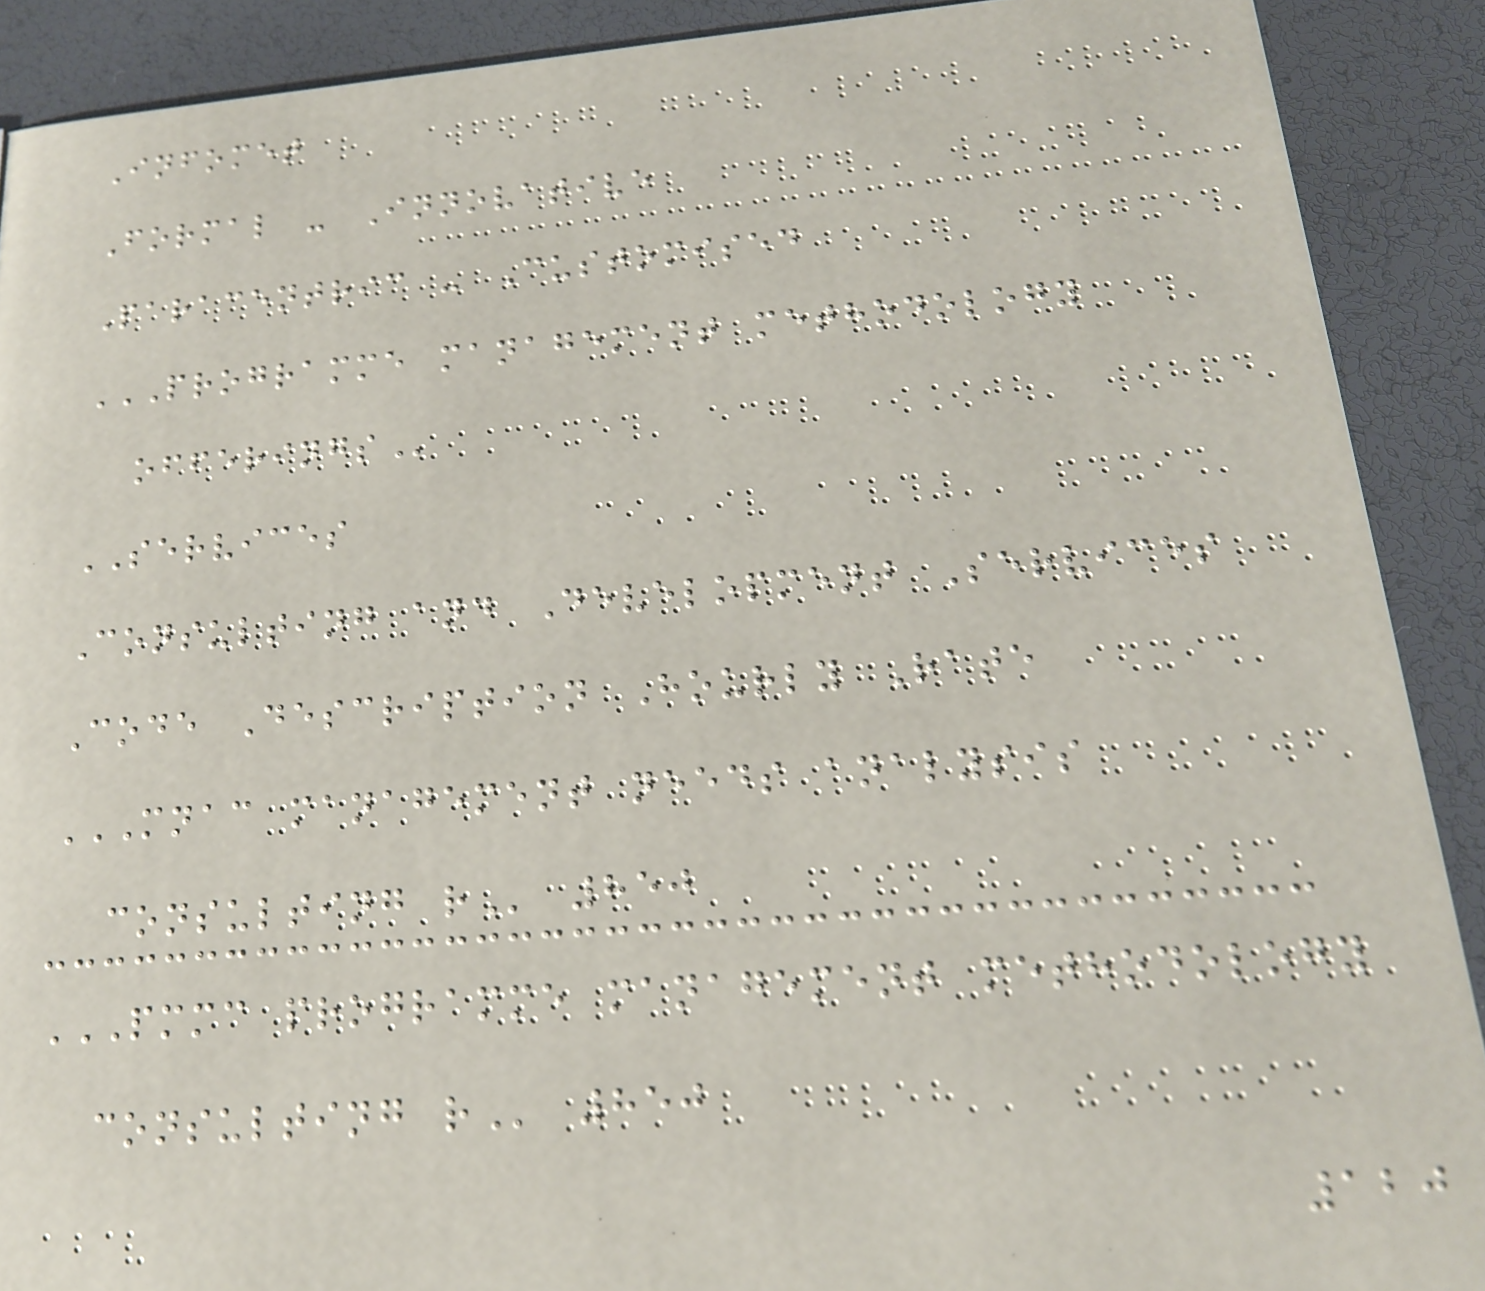Infomet
Formal - Innovative
Paracentric - Customised
PROGRAMME MANAGEMENT METHODOLOGY
OFFERINGS
SERVICES
Consulting and Development Services
Code Description Hourly Rate
MNAC MANAGEMENT NEEDS ANALYSIS
CONSULTING R 850
PMMC PROGRAMME MANAGEMENT METHODOLOGY
CONSULTING R 850
120
